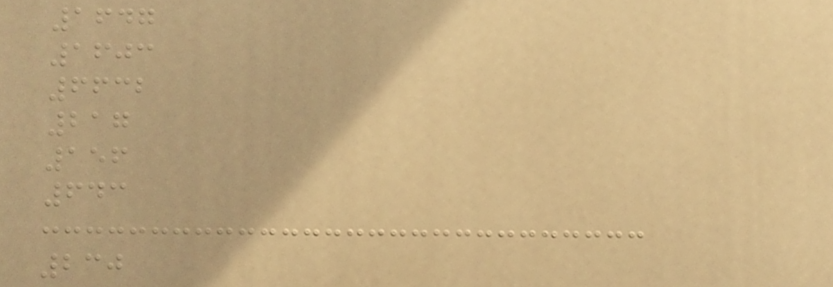1647
1603
6632
217
156
643
230
